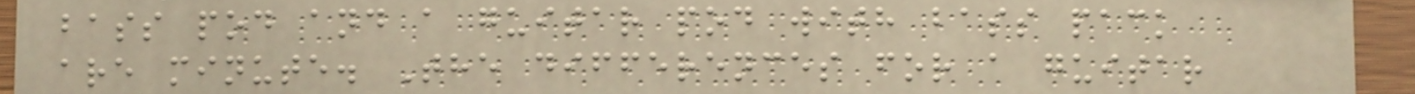bass pod and a guitar pod with bass pack
are minute. The differences for a guitar
